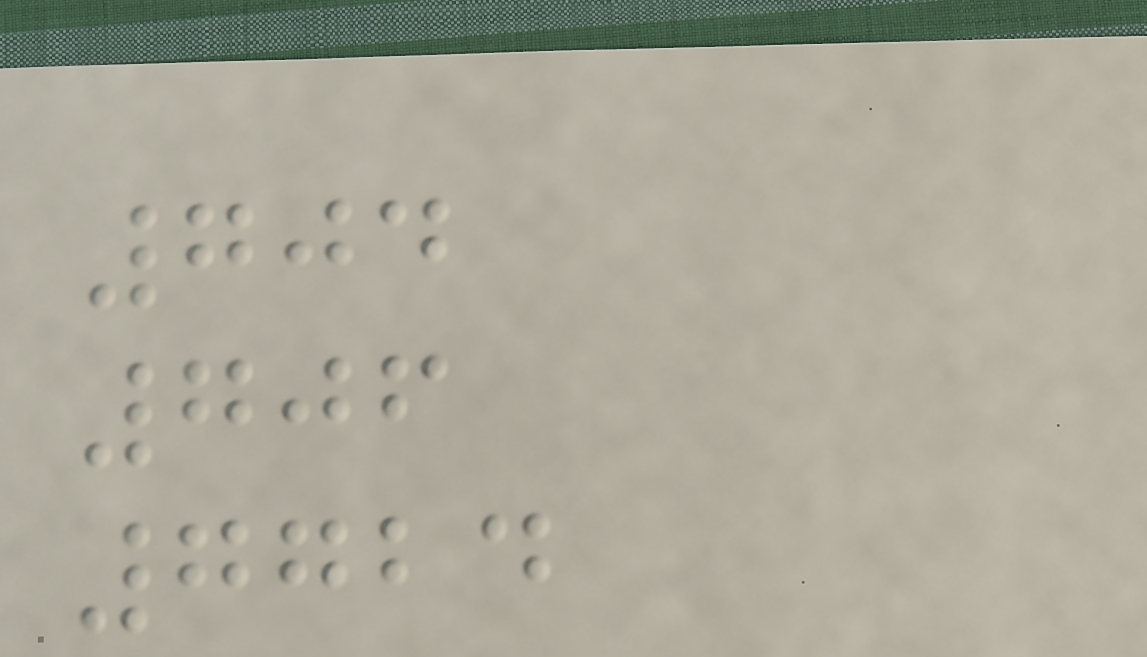704
706
7724
